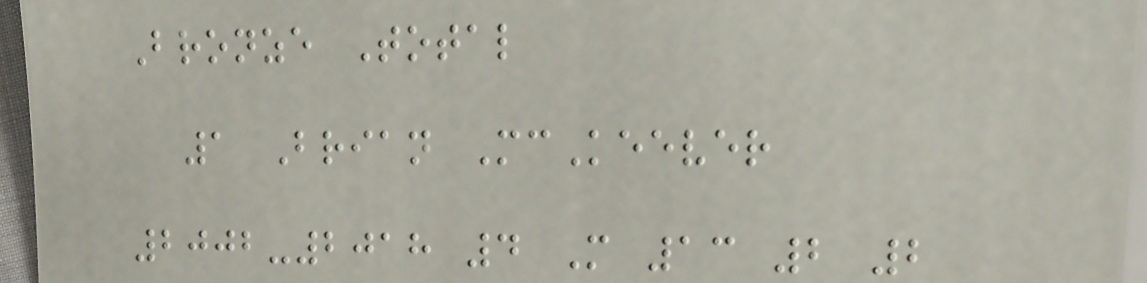Bronze Total
1 Brian McKeever
2002-2018 4 M 13 2 2
